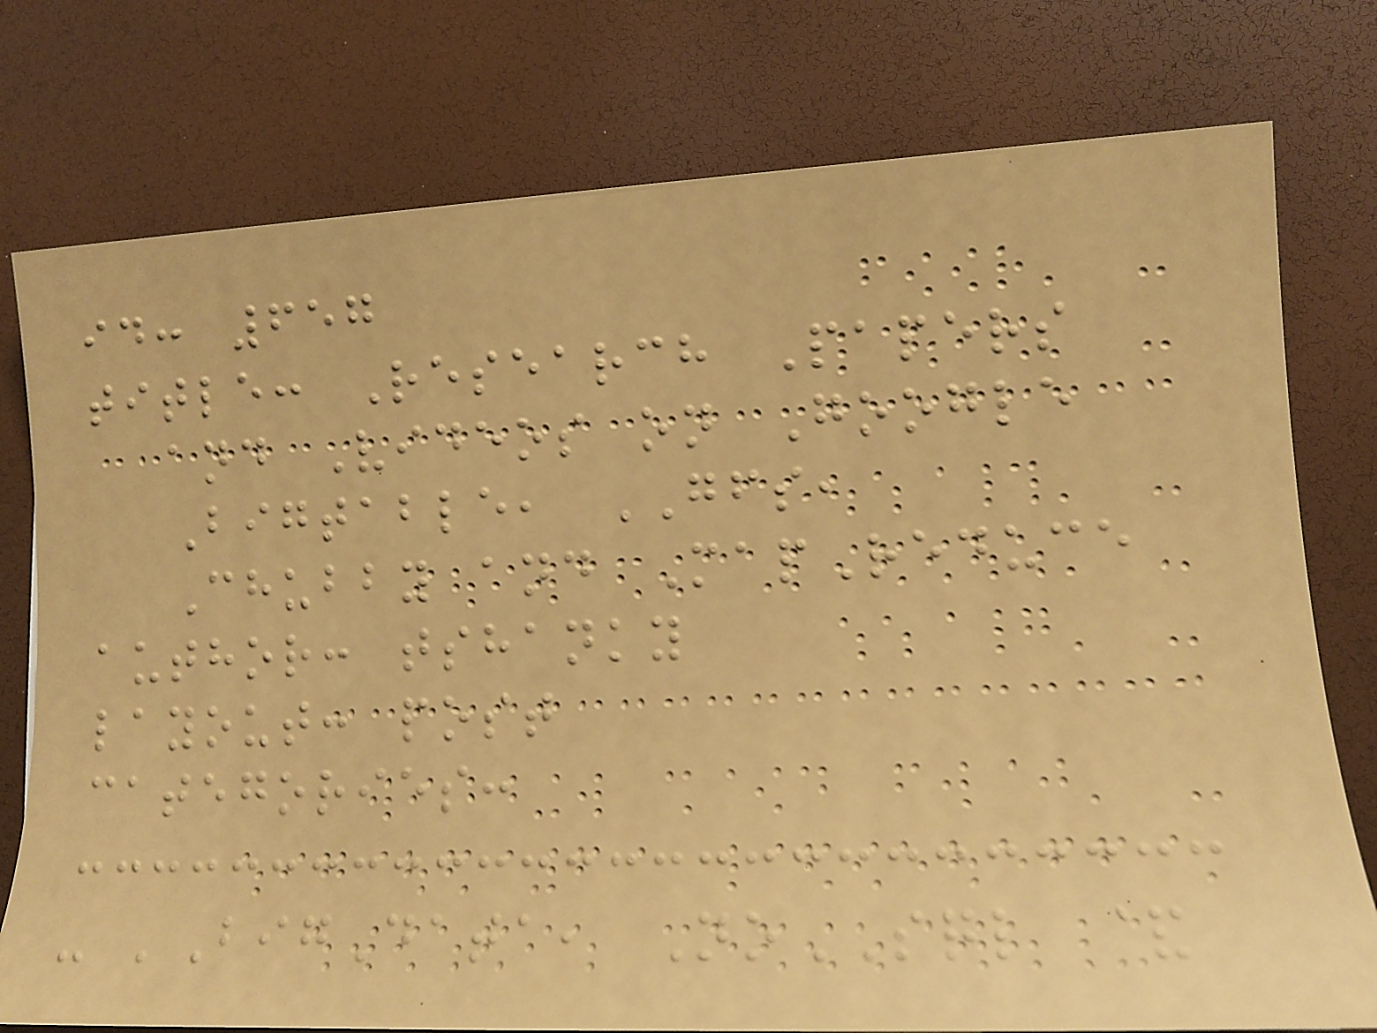id: 657
title: Research Papers
and Videos on Google
Bigtable, GFS,
Chubby and MapReduce
author: tshanky
layout: post
categories:
- 'BigData, NoSQL &
